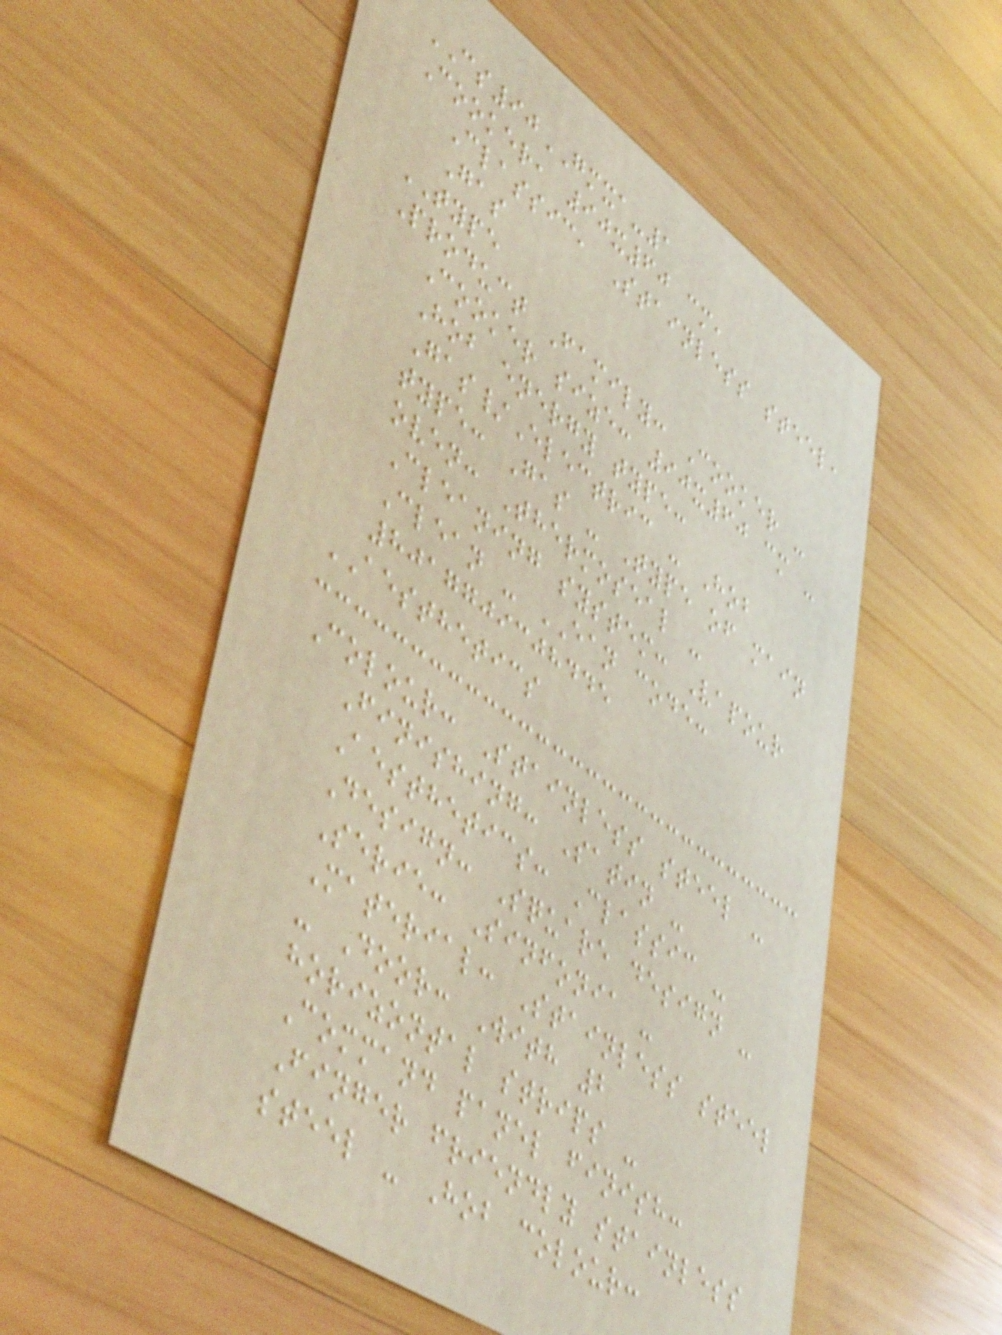CS90GMXA-1
Cooker, 90x60 cm,
Classic, Stainless steel,
Gas
TYPE
Product Family: Cooker -
Cooker size: 90x60 cm -
Hob energy type:
Gas/Electric - Hob
type: Gas - Type of main
oven: Thermoseal -
Cleaning system: Vapour
Clean - EAN code:
8017709308445
AESTHETICS
Colour: Stainless steel -
Finishing: Satin -
Aesthetics: Classic -
Design: Square design -
Serie: Sinfonia -
Material: Stainless steel
- Door: With 2
horizontal strips -
Command panel finish:
Finger friendly stainless
steel - Hob colour:
